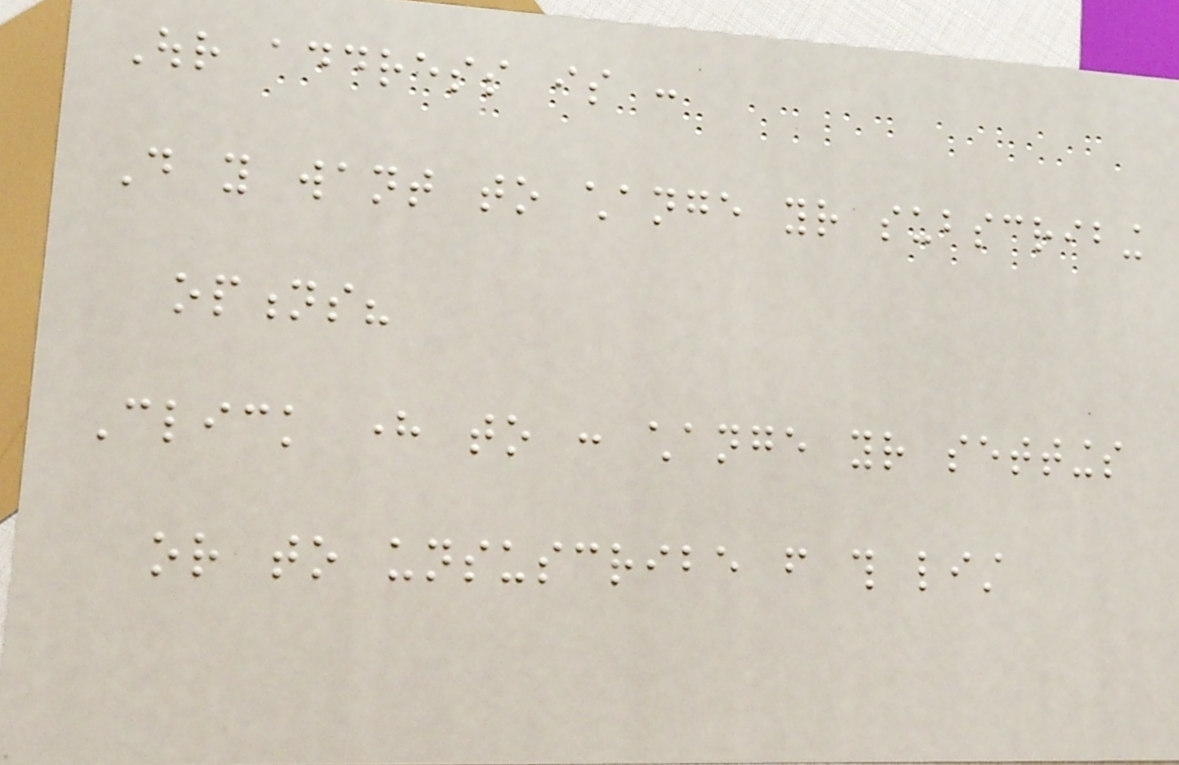Our address is :
Do you want to change your subscribing
options?
Click here to : change your settings
or to unsuscribe from this list
